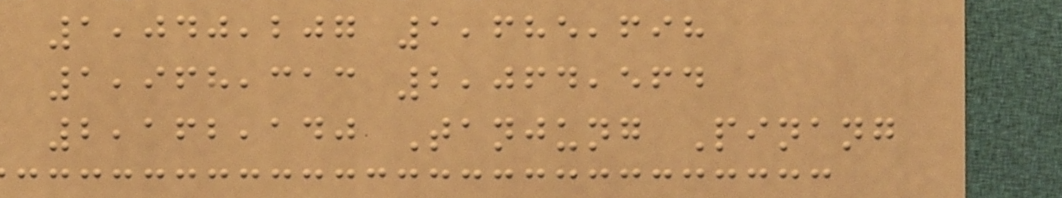1,040,207 1,685,698
1,968,313 2,064,564
2,162,140 Tanjung Pinang
